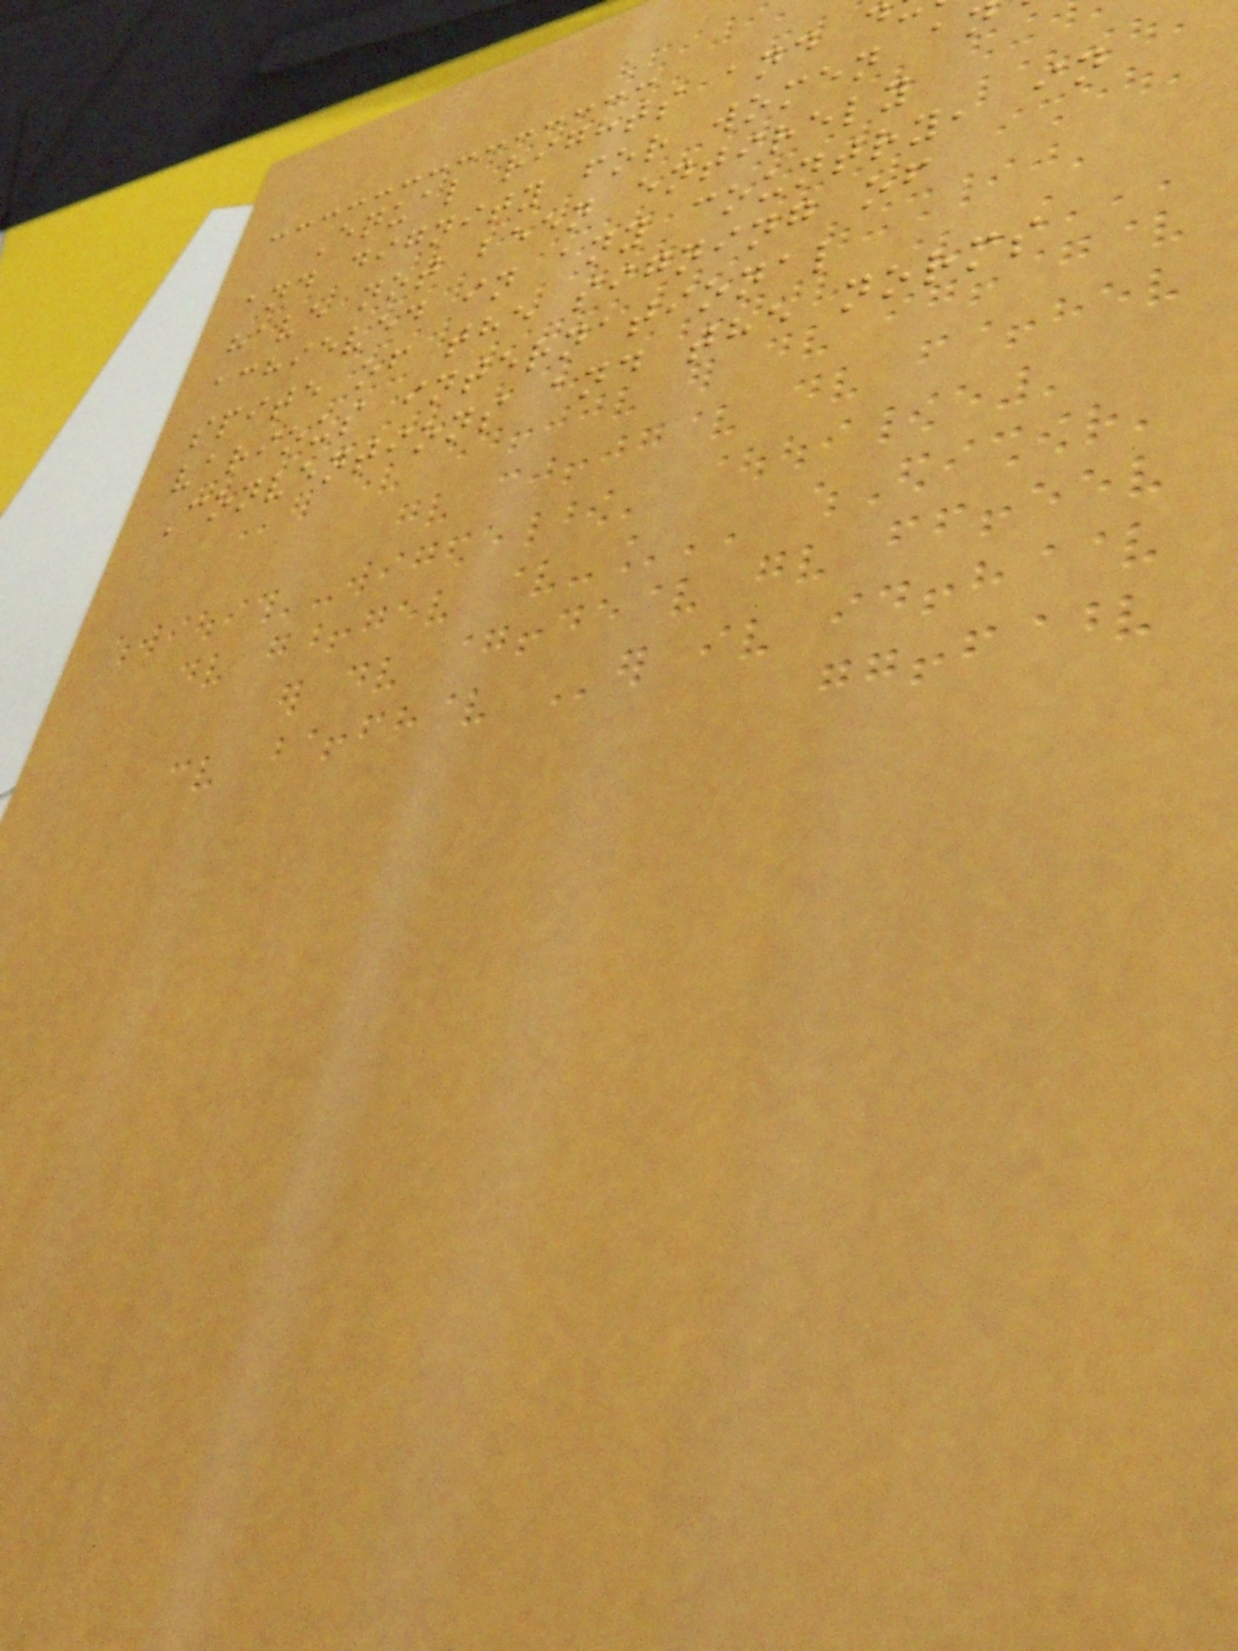Equal rights and d
and dignity for women a
have not been entirely
achieved in any country, in
spite of the signing of
various international
Conventions and the norms
